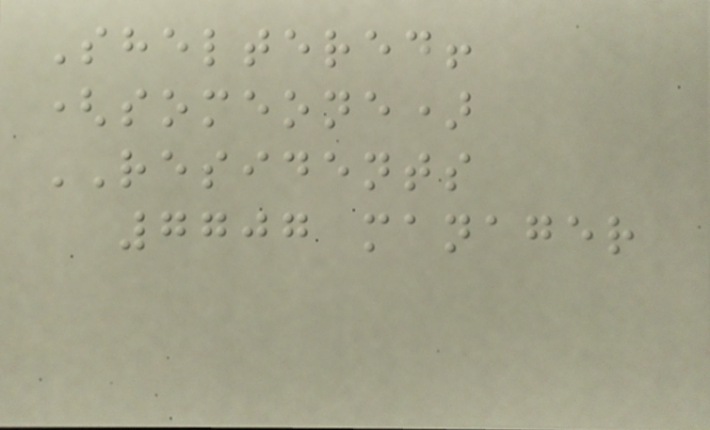Sheltered!
(someone)
RESIDENTS
7707 manager
